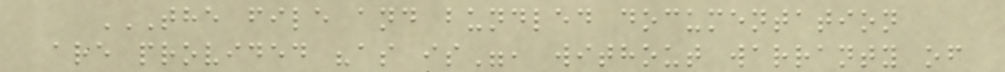THE FILE AND BUNDLED DOCUMENTATION
ARE PROVIDED "AS IS", WITHOUT WARRANTY OF
